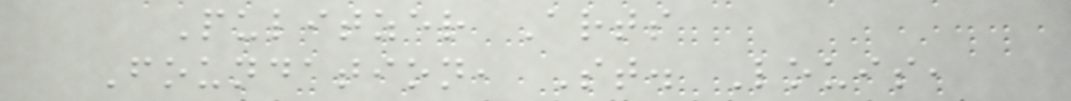Pulitzer Arts
Foundation, St. Louis,
